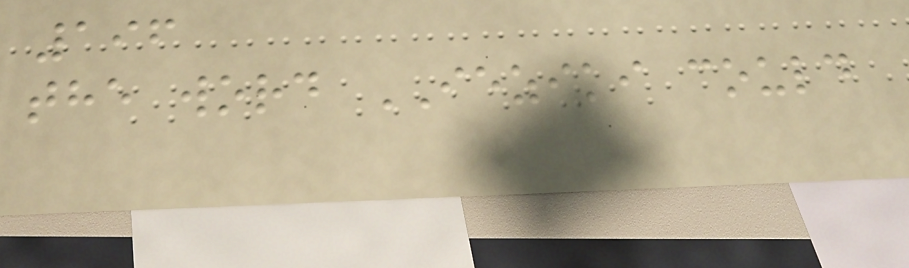196
the word IEZIKI could
